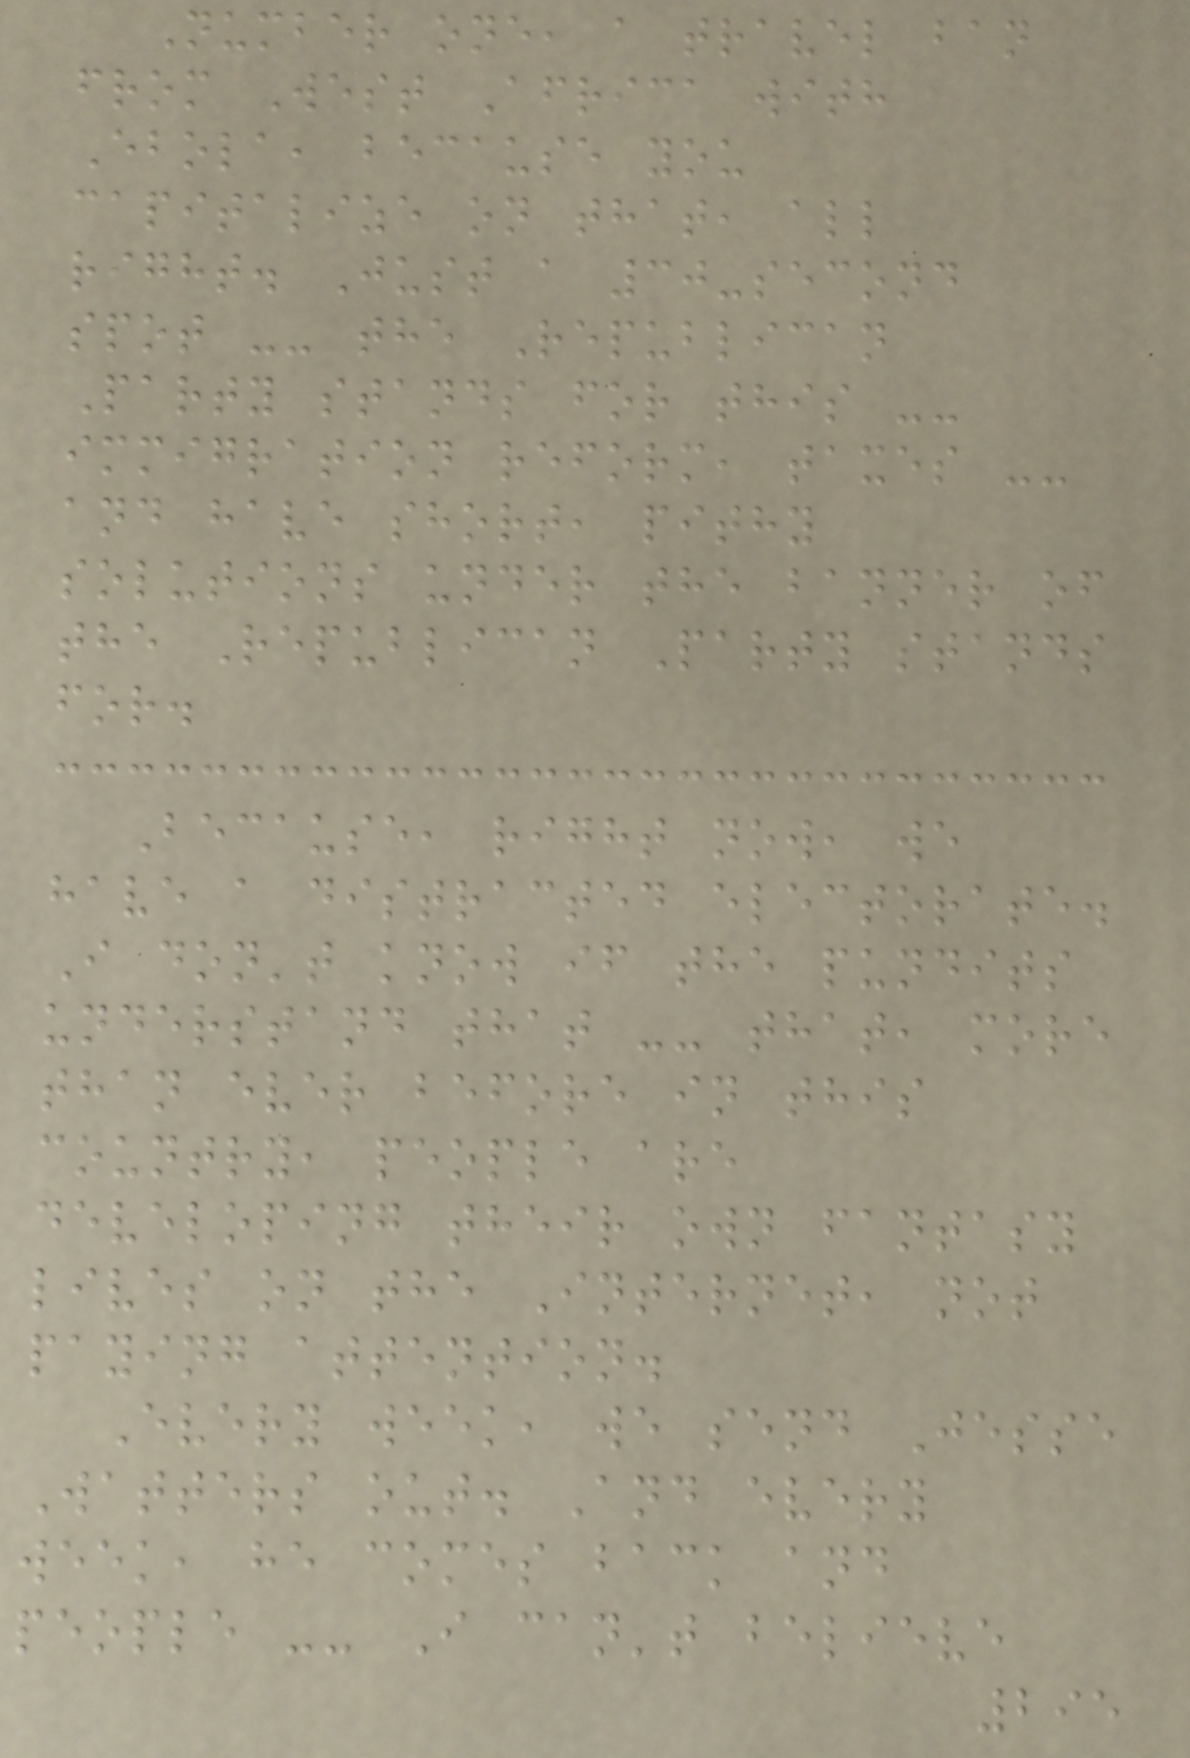Number one, a travel ban
from West Africa with
Ebola, because you
capitalize on that, all
right. Just a 30-second
spot -- the Republican
Party stands for this --
immigration reform, taxes --
and have short, pithy
solutions under the banner of
the Republican Party stands
for.
Because, right now, we
have a distracted electorate.
I don't know if the pundits
understand that -- that, more
than ever before in this
country, people are
developing their own fantasy
lives on the Internet, not
paying attention.
Every week, we send Jesse
Watters out. And every
week, he comes back and
people -- I can't believe
295
